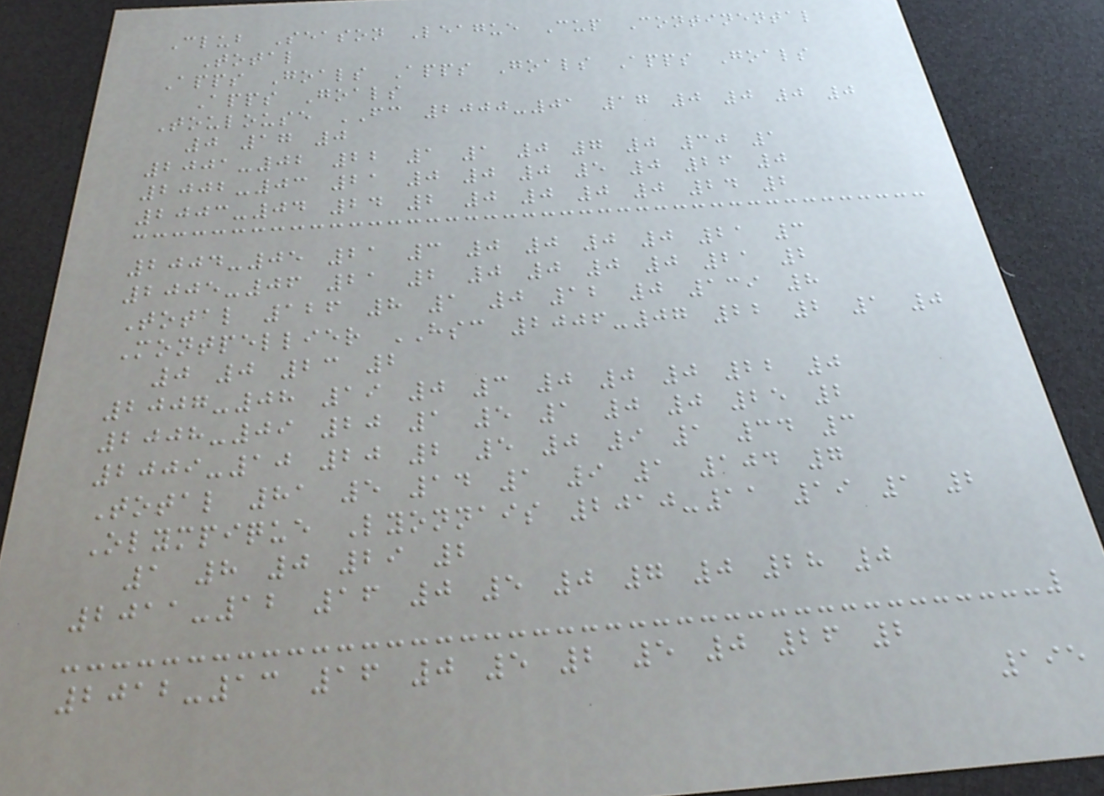Club Season League Cup Continental
Total
Apps Goals Apps Goals Apps Goals
Apps Goals
Toulouse FC 2000-01 17 0 0 0 0
0 17 0
2001-02 22 1 1 0 7 0 30 1
2002-03 21 0 0 0 5 0 26 0
2003-04 24 2 0 0 0 0 24 2
2004-05 21 3 0 0 0 0 21 3
2005-06 21 2 0 0 0 0 21 2
Total 126 8 1 0 12 0 139 8
Montpellier HSC 2006-07 22 2 1 0
0 0 23 2
2007-08 19 0 3 0 0 0 22 0
2008-09 20 1 5 1 0 0 25 2
2009-10 20 2 5 0 9 1 34 3
Total 81 5 14 1 9 1 104 7
Olympique Lyonnais 2010-11 19 1 2
1 8 0 29 2
2011-12 16 0 5 0 7 0 28 0
2012-13 16 0 5 2 5 0 26 2
195
